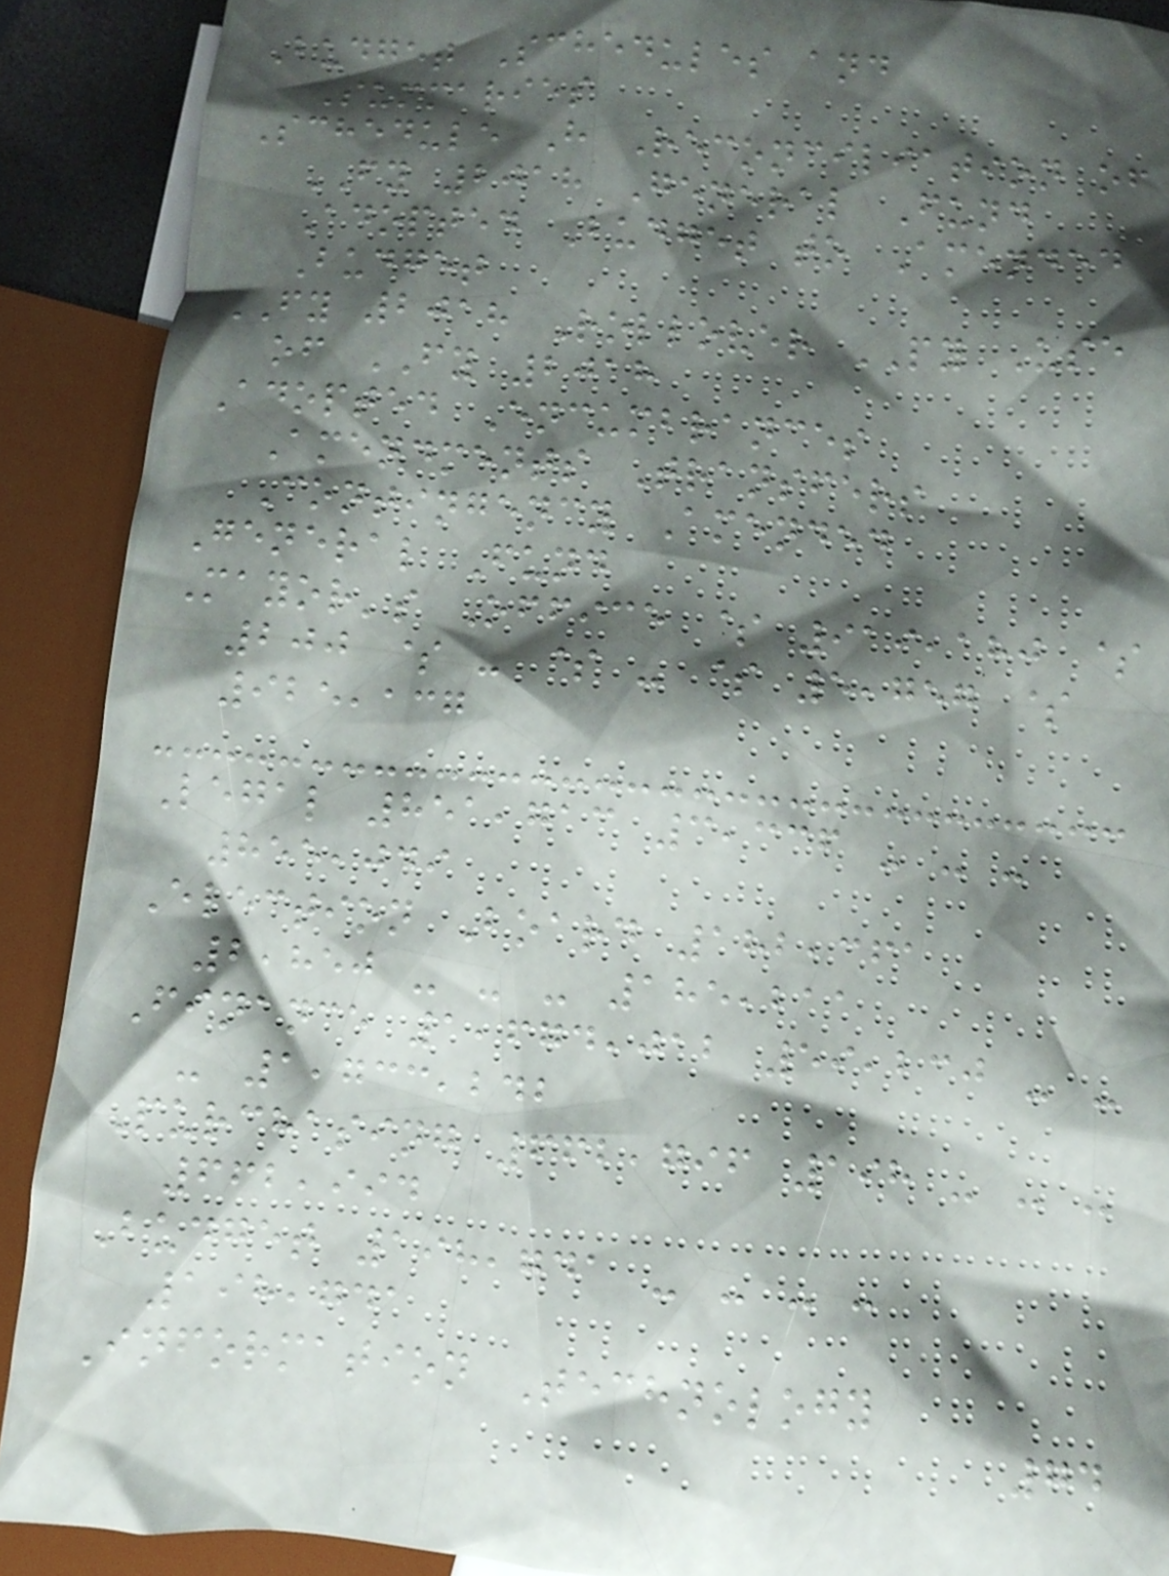Budget Schedules and
Summaries
Schedule H Reconciliation of
FY 2018 General Fund
Adopted Budget to Amended
Budget
FY 2018 Rollover PY Use
of FY 2018
Adopted Encumbrances
Amendments Transfers
Contingency Amended
General Fund
Mayor's Office $ 919,180 $
200 $ - $ - $ 5,757 $
925,137
Legal 851,713 3,336 - - -
855,049
Election Board 182,361
2,850 - - - 185,211
Finance 1,674,012 59,230 - -
- 1,733,242
Purchasing 662,796 198 - - -
662,994
Budget 198,741 - - - -
198,741
Information Technology
74
